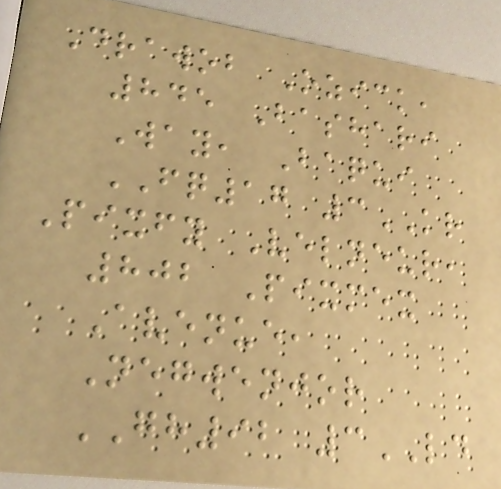Drawob Ozick,
845 Bashari
Way, Baqui
FQ17 3KR
Pixfy Velneur,
802 Pixmex
Avenue,
Negwenjor
GH92 3LD
